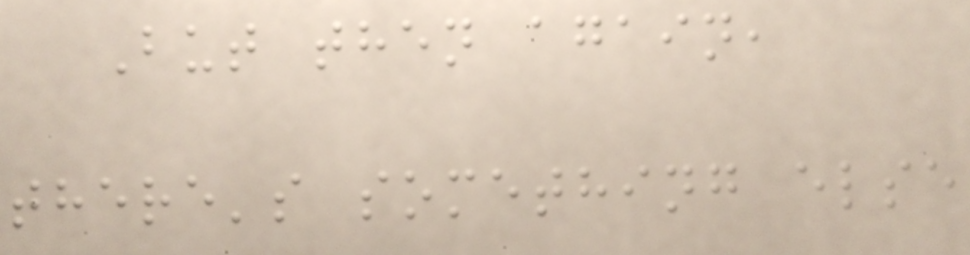But then again,
there's something else
